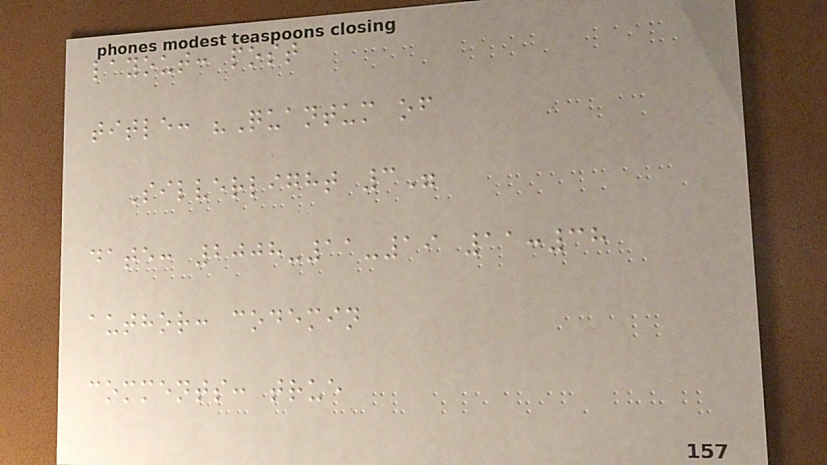layout: post
title: "Quantum of
Silverlight 3"
date: 2008-11-19 11:38
author: codemin
comments: true
